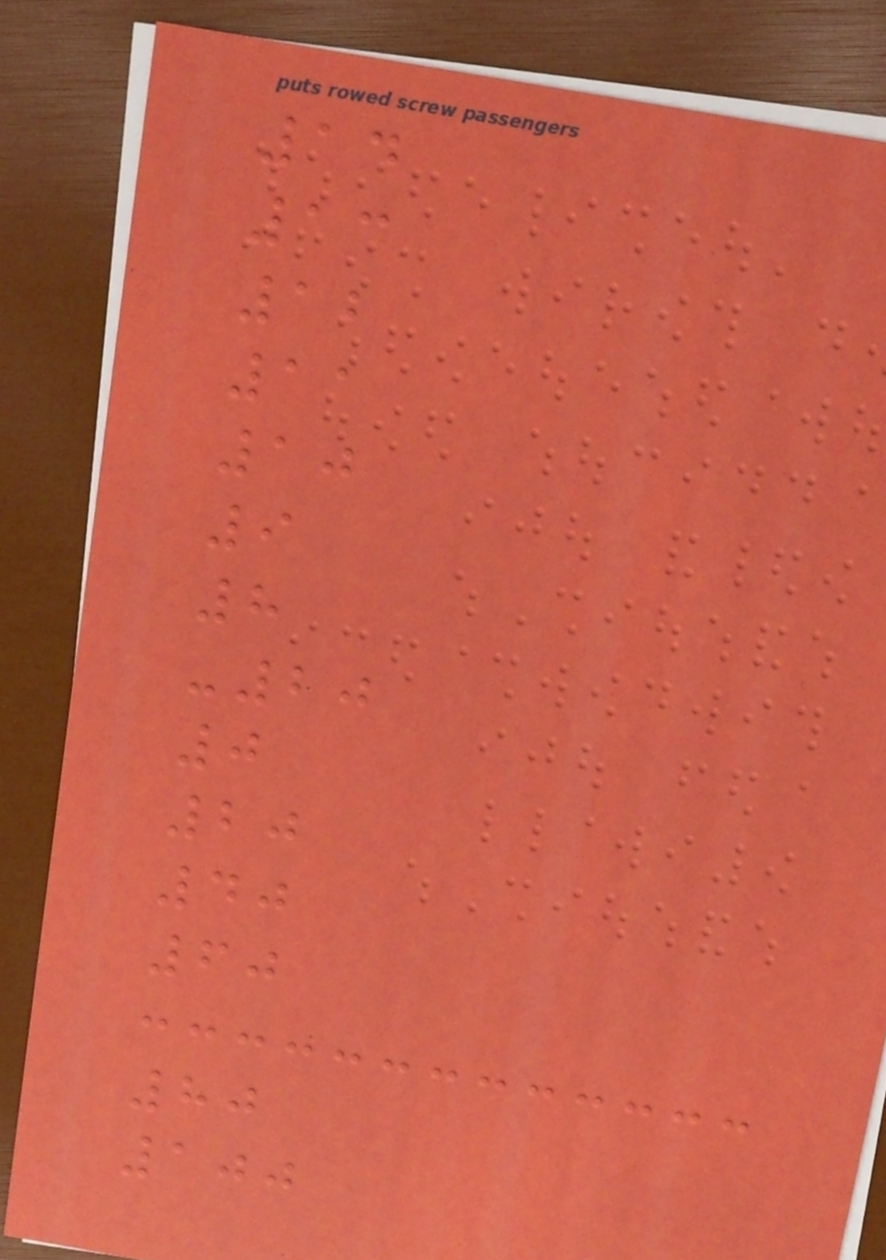14
13
12
11
10
9
8
-20
0
20
40
60
80
100
